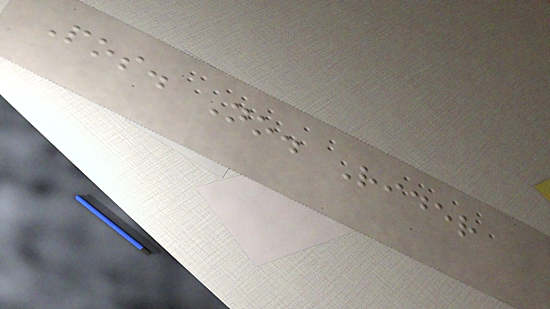Pos. No. Rider
